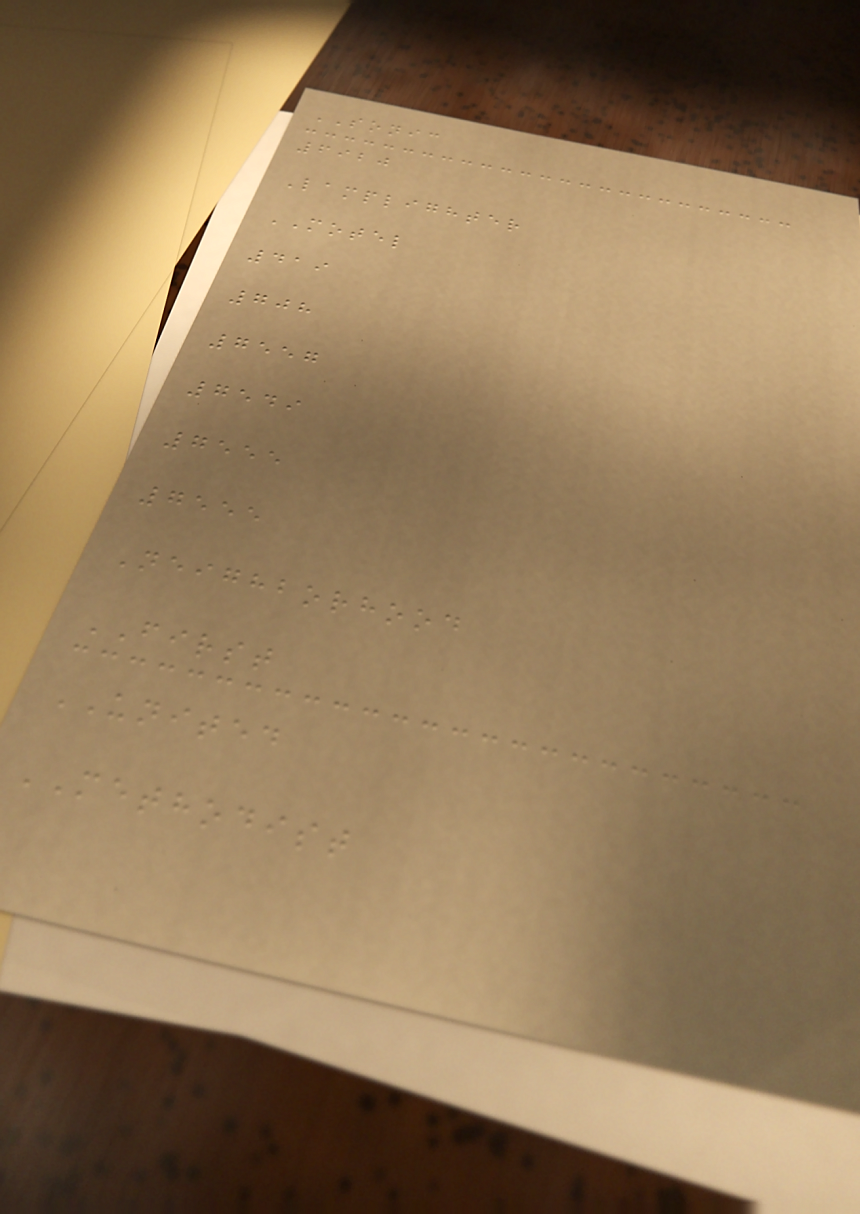SONIC
6920
Lamplighter
MOTEL
419
708
7557
7549
7555
7555
Neighborhood
FIRST
UNITED
METHODIST
